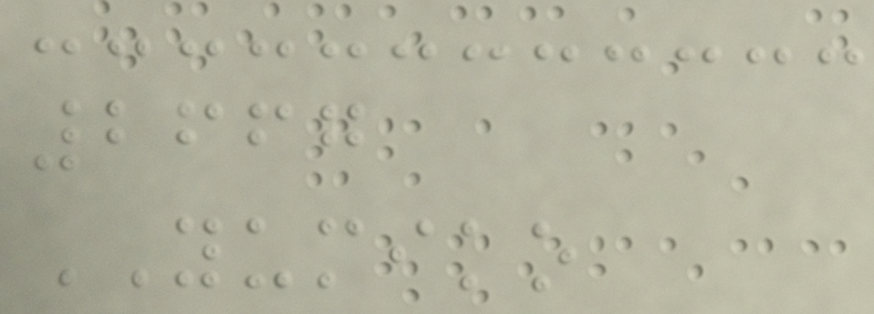2667
YUMIKO
